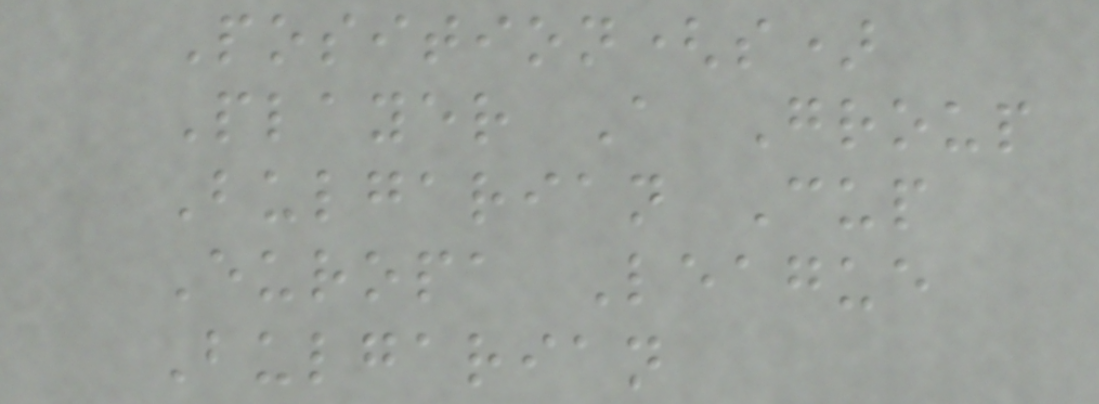Position(s)
Player A Group
Bulgarian Cup
Europa League
Bulgarian
